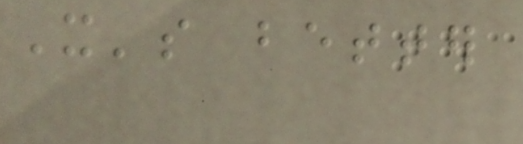It's better
